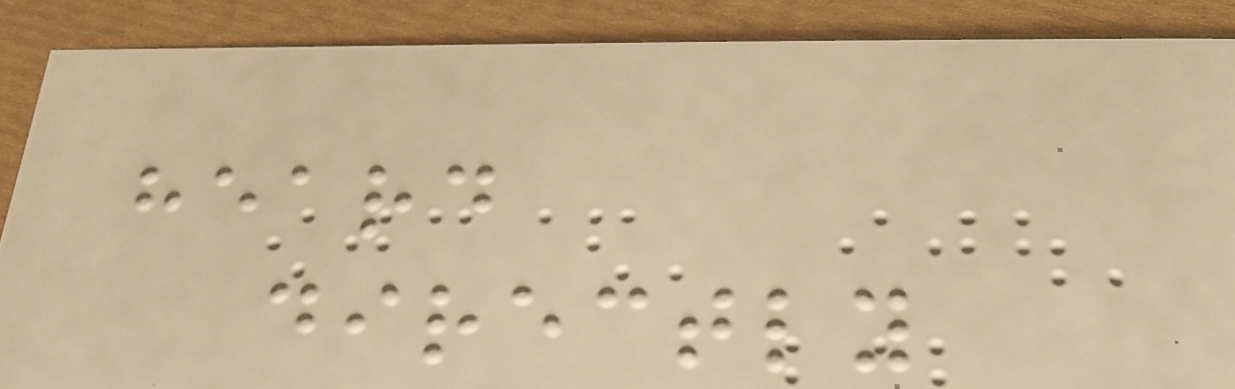heard
directly
